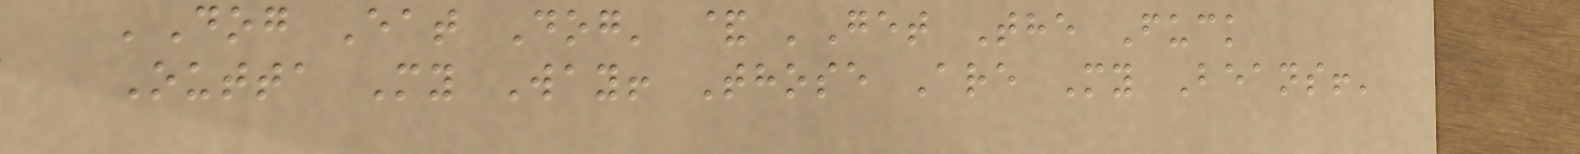'Dog Eat Dog' & 'Get The Fuck
Outta My Way! Those Are My Beans!'
